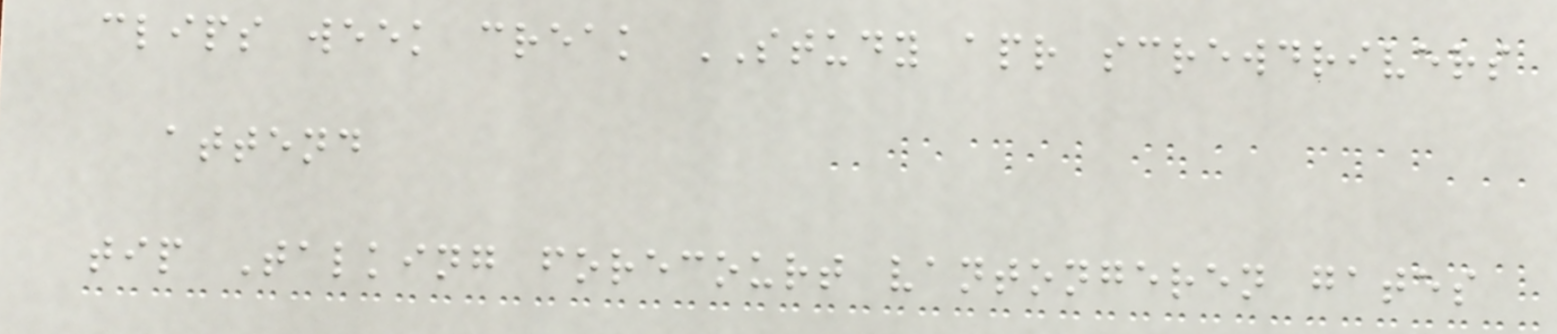clips week creak STUDY apr screwdrivers
attend
tip Talking forecourt vantongeren gates
